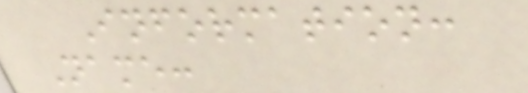Information:
Name:
